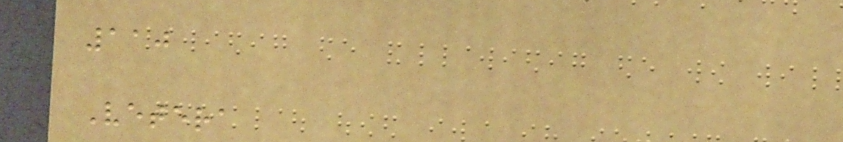110
Vetera
